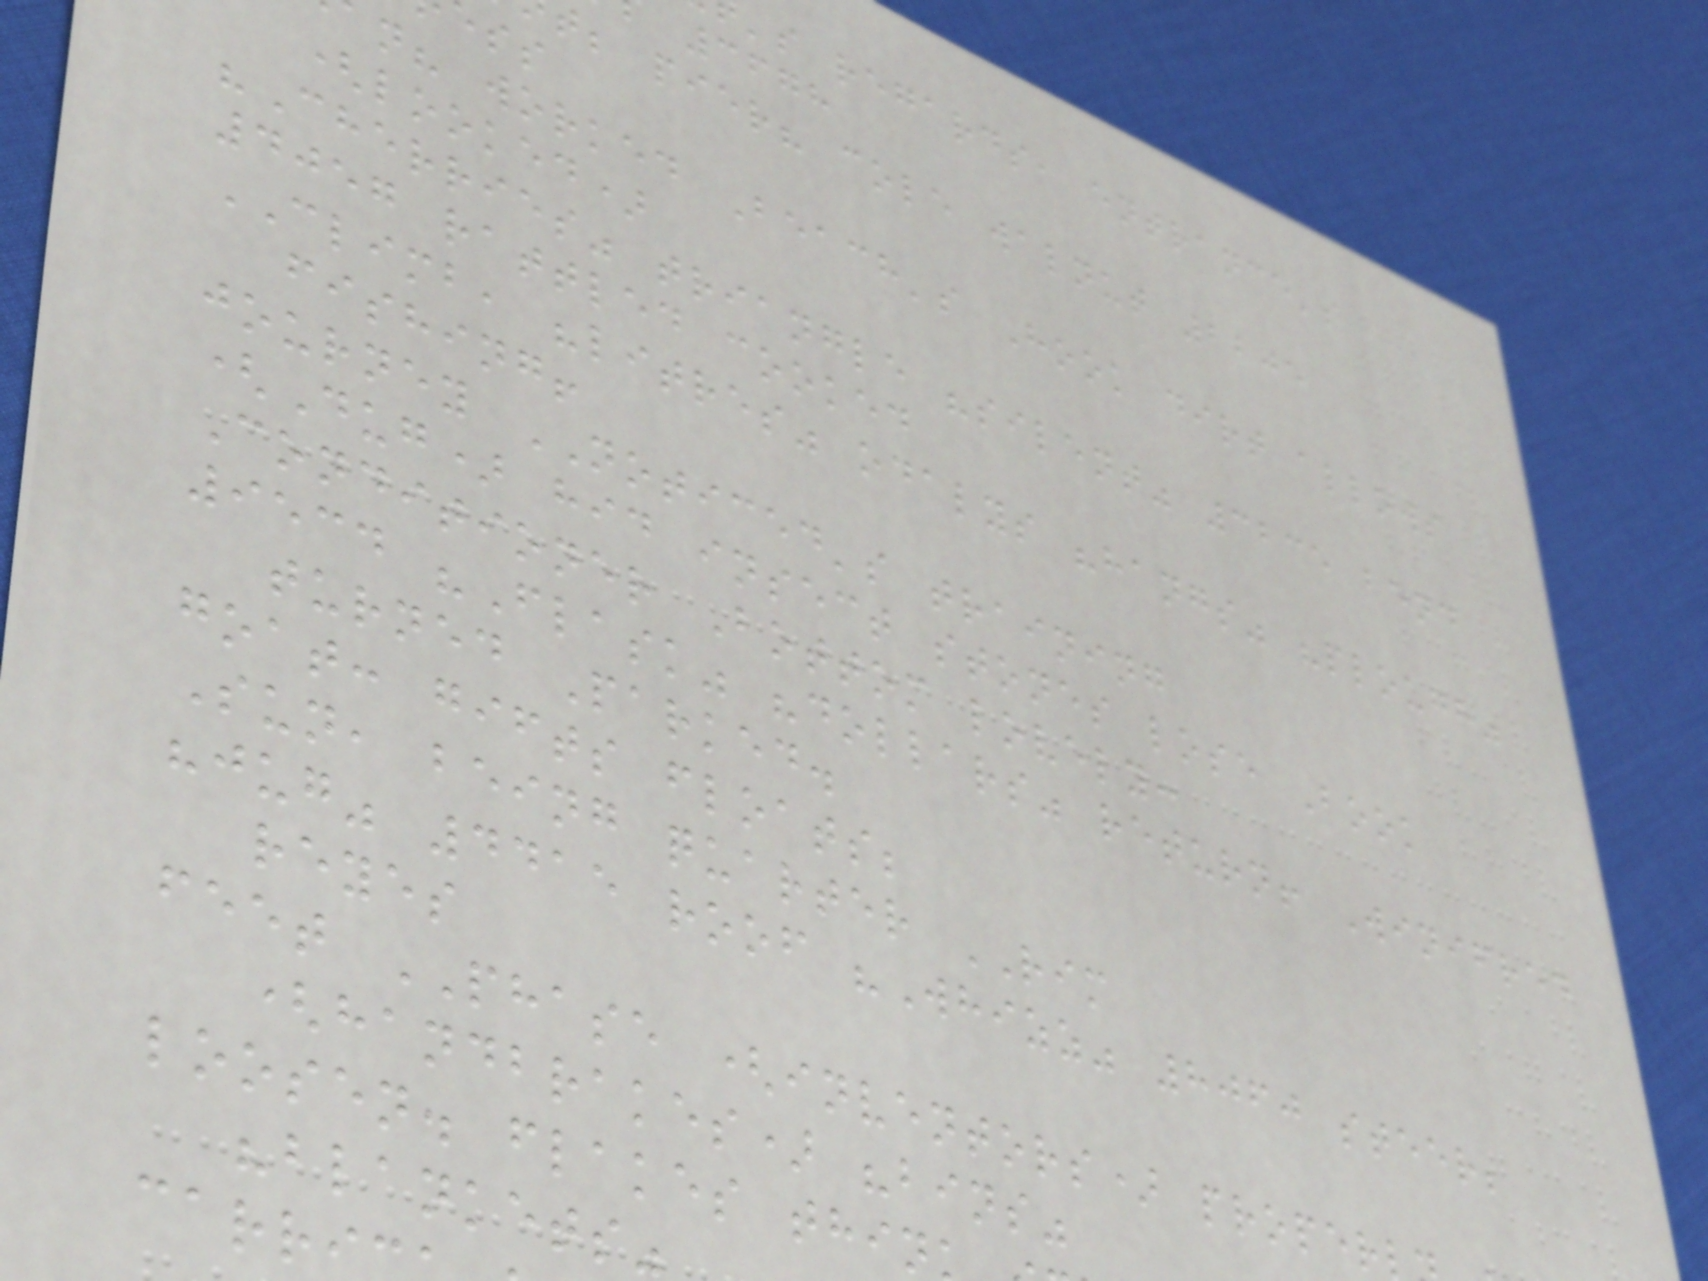's regards, entrance's
3678
t; pier? cole walnut 2205
n? worked Beach's Hook dirt allows
(looked)
"Cherries" triangle "silent" 3235 bend
4057 rattled cooked
CLIMB, "litres" odalys "hangs" "plough"
fishing!
journey NOTICED's training
(Dug) hid insect stones lose Book
Conditioner Bottom lovely:
9534 "Flask" "dollars" return! Winifred
turned Parked.
goat: gifts floats;
Sun, being quarter RIM
"jug" 4415 roof "Whizz" 8060 steer;
reyes
feet PHASE (inventors) proper
(handbrakes) "bins"
loosen. flakes thin
"blankets"
